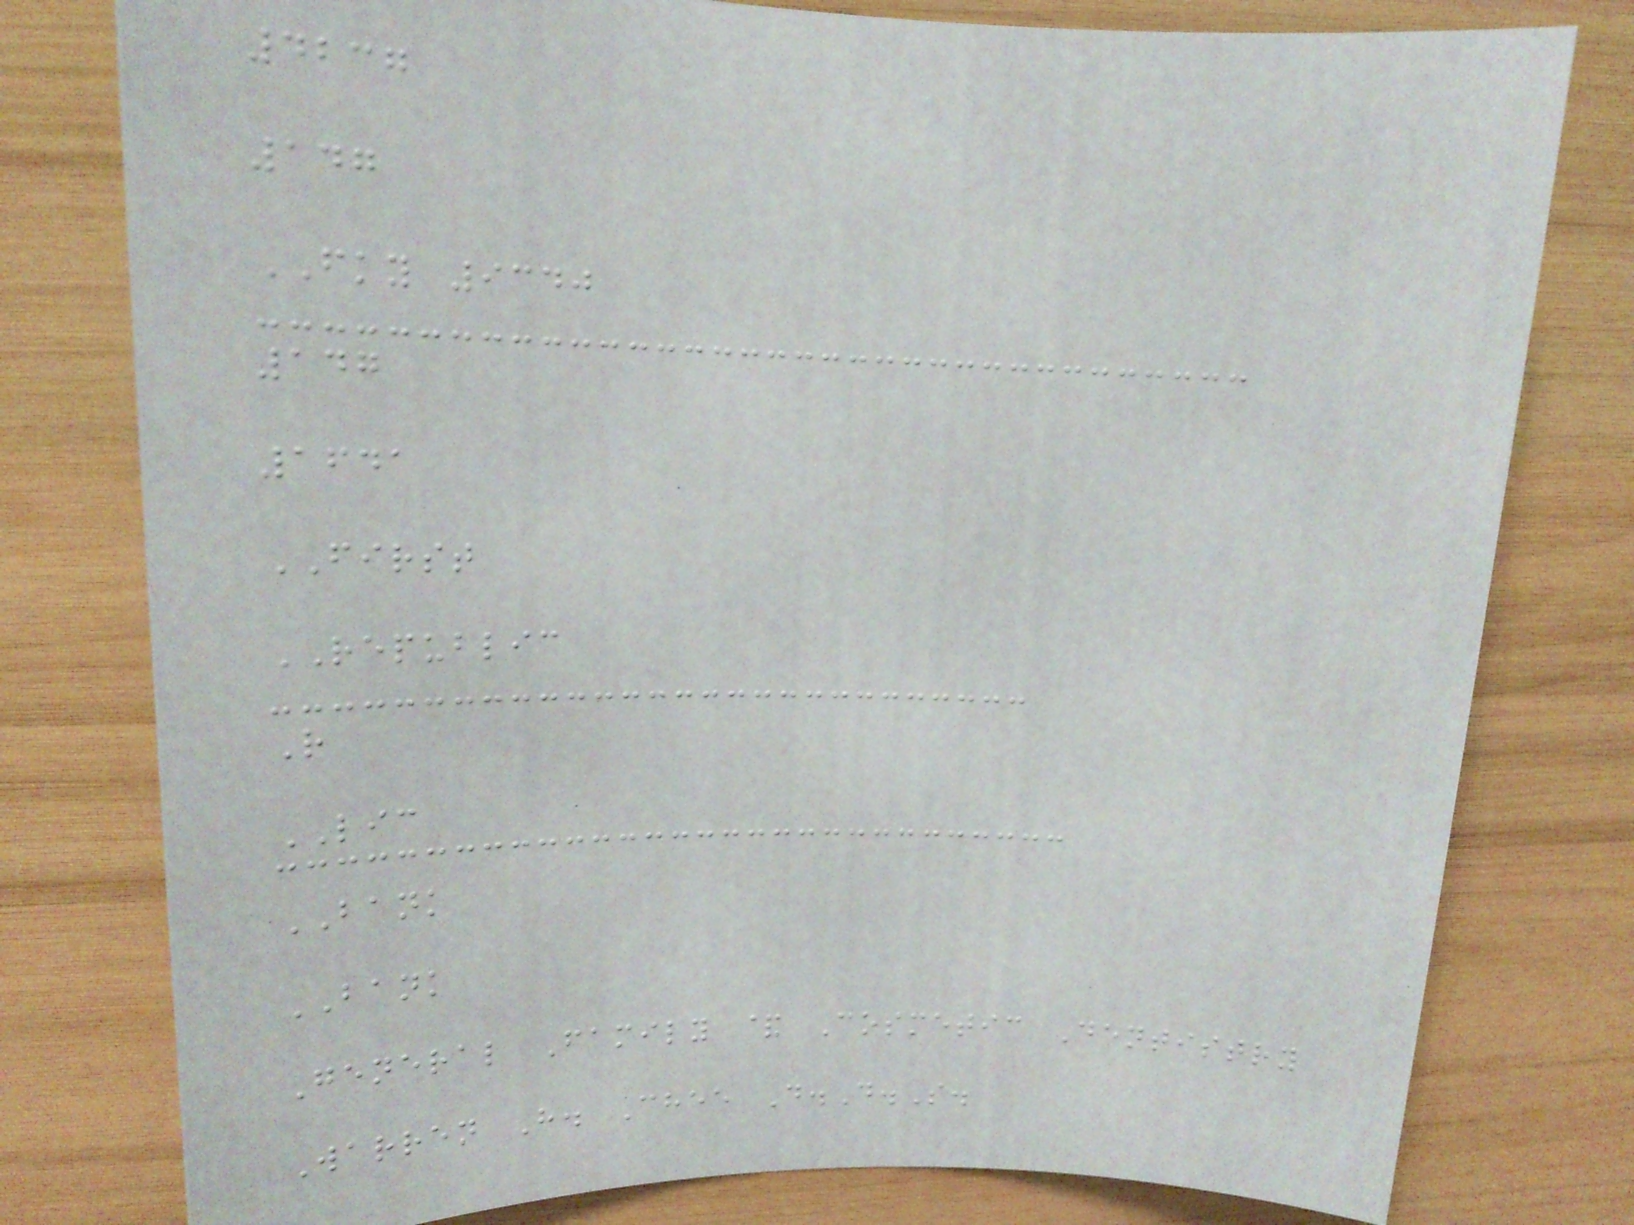4237
147
FKY 9340
147
1641
FIRST
REPUBLIC
R
LIC
BANK
BANK
General Family & Cosmetic Dentistry
Warren H. Chee D.D.S.
